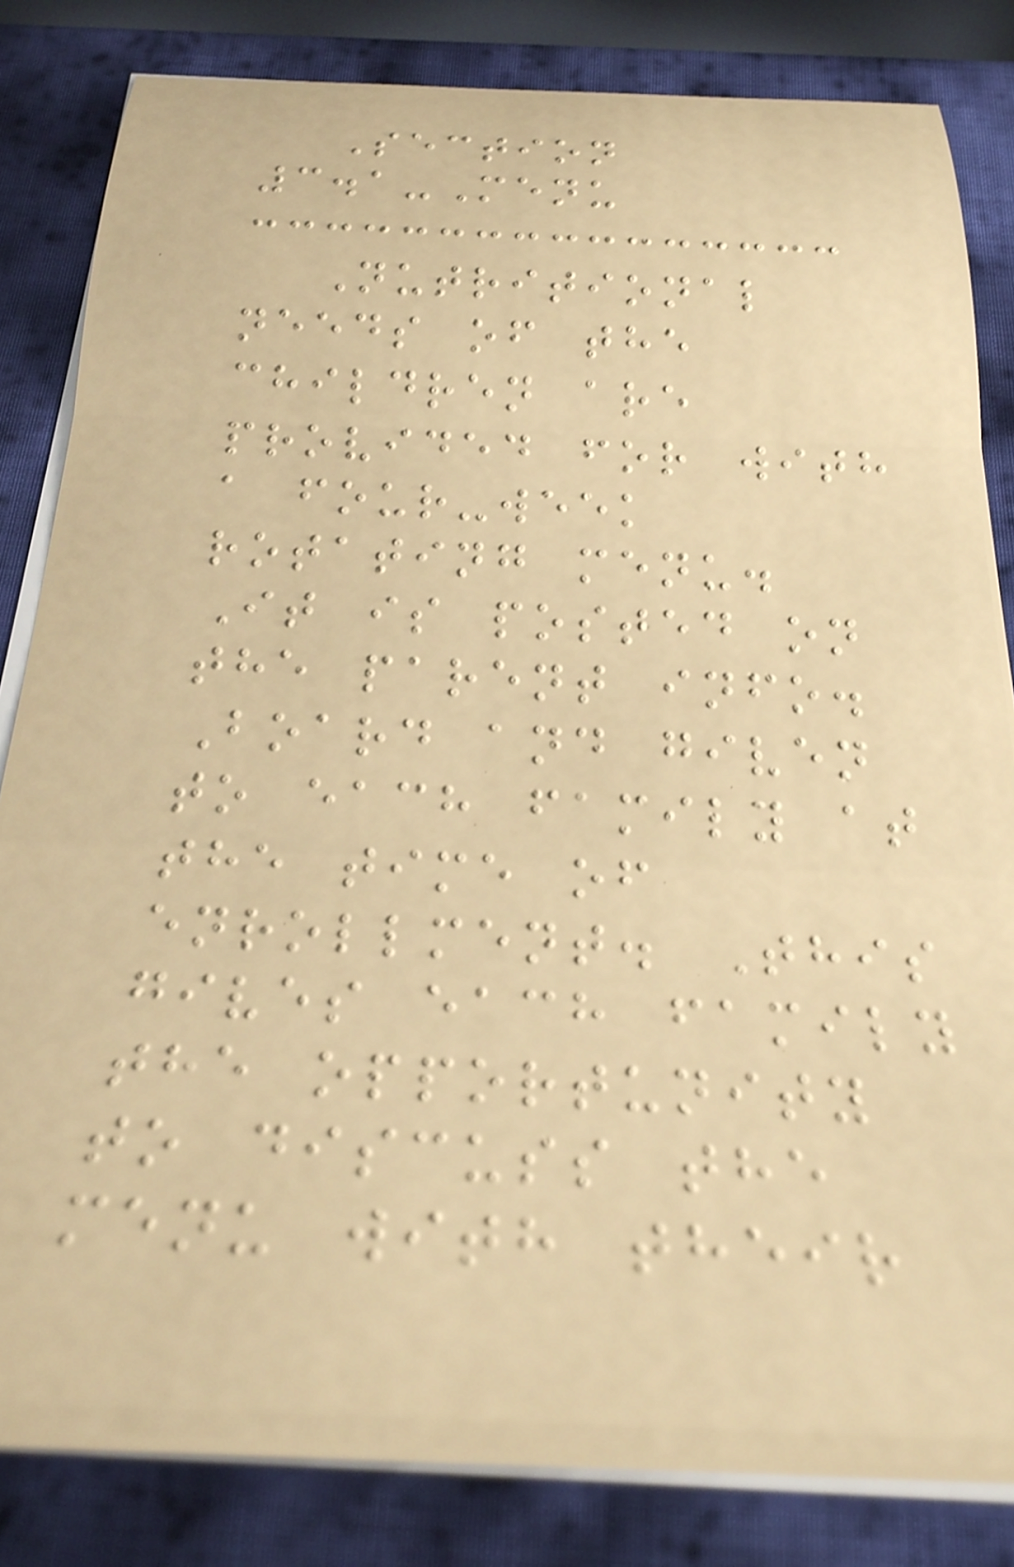Section
3.1-Menu
Nutritional
needs of the
children are
provided for with
a four-week
rotating menu.
It is posted on
the parent info.
Board and given
to each family at
the time of
enrollment. This
gives each family
the opportunity
to discuss the
menu with their
